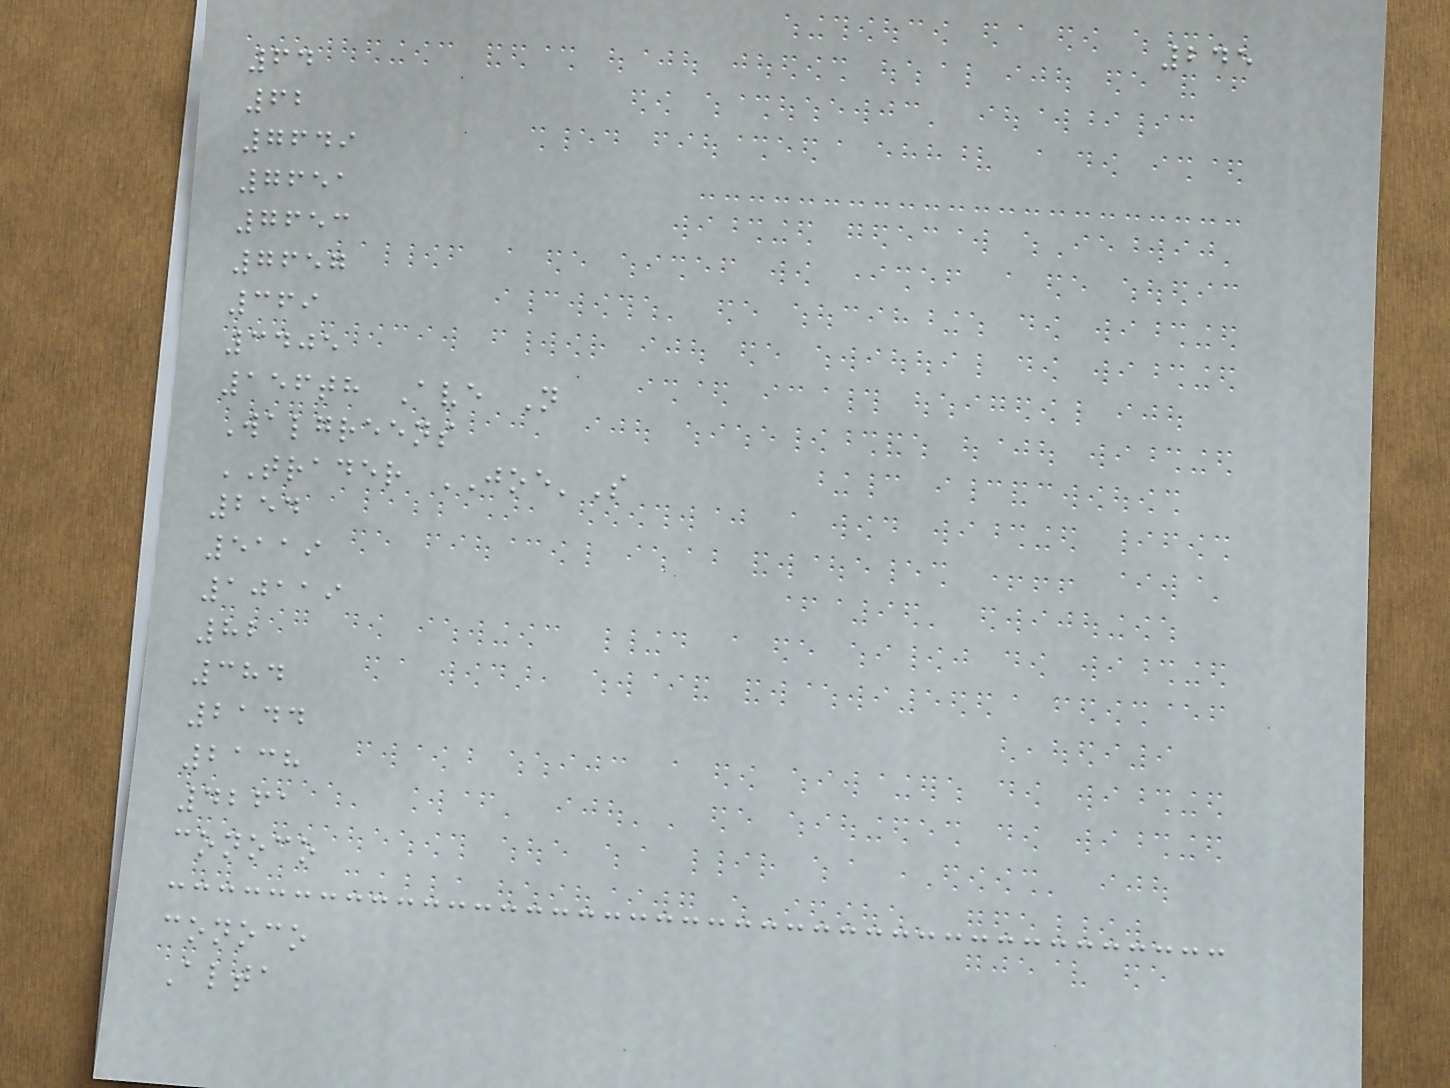245
64
62
7649
7651
7653
7657
369
3405
156th Ave N
Walgreens
TRADER JOE'S
254
5119
10119
82
384
2144
2138
4261
conoco
conoco
Alta
